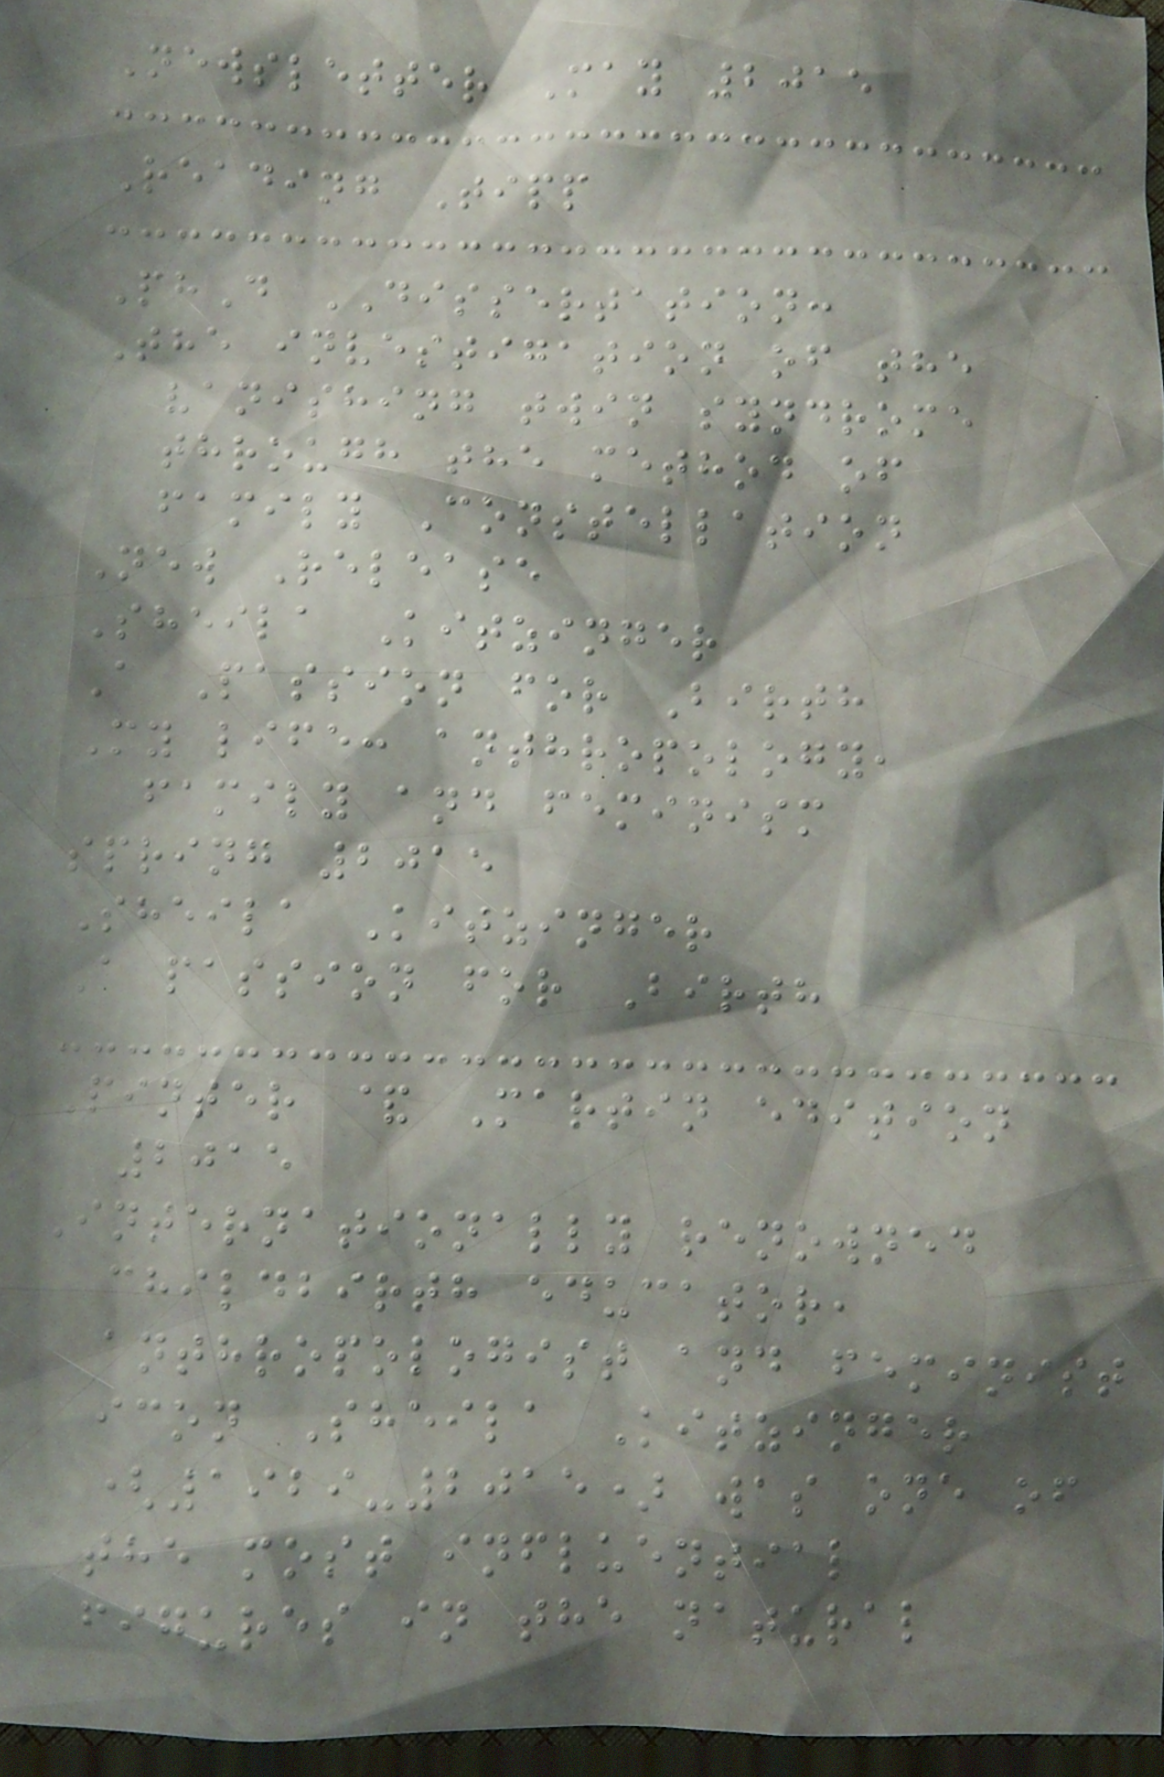Newsletter May 2015
Reading Tipp
PhD DISSERTATION:
The investigation of the
vanishing twin syndrome
through the method of
family Constellation
New Release
Sheila Kitzinger
A Passion for Birth
My life: anthropology,
family and feminism
spring 2015
Sheila Kitzinger
A passion for Birth
Pinter & Martin edition
2015
Internationally renowned
childbirth educator,
anthropologist and feminist
icon Sheila Kitzinger
(1929-2015) was one of
the most influential
figures in the natural
